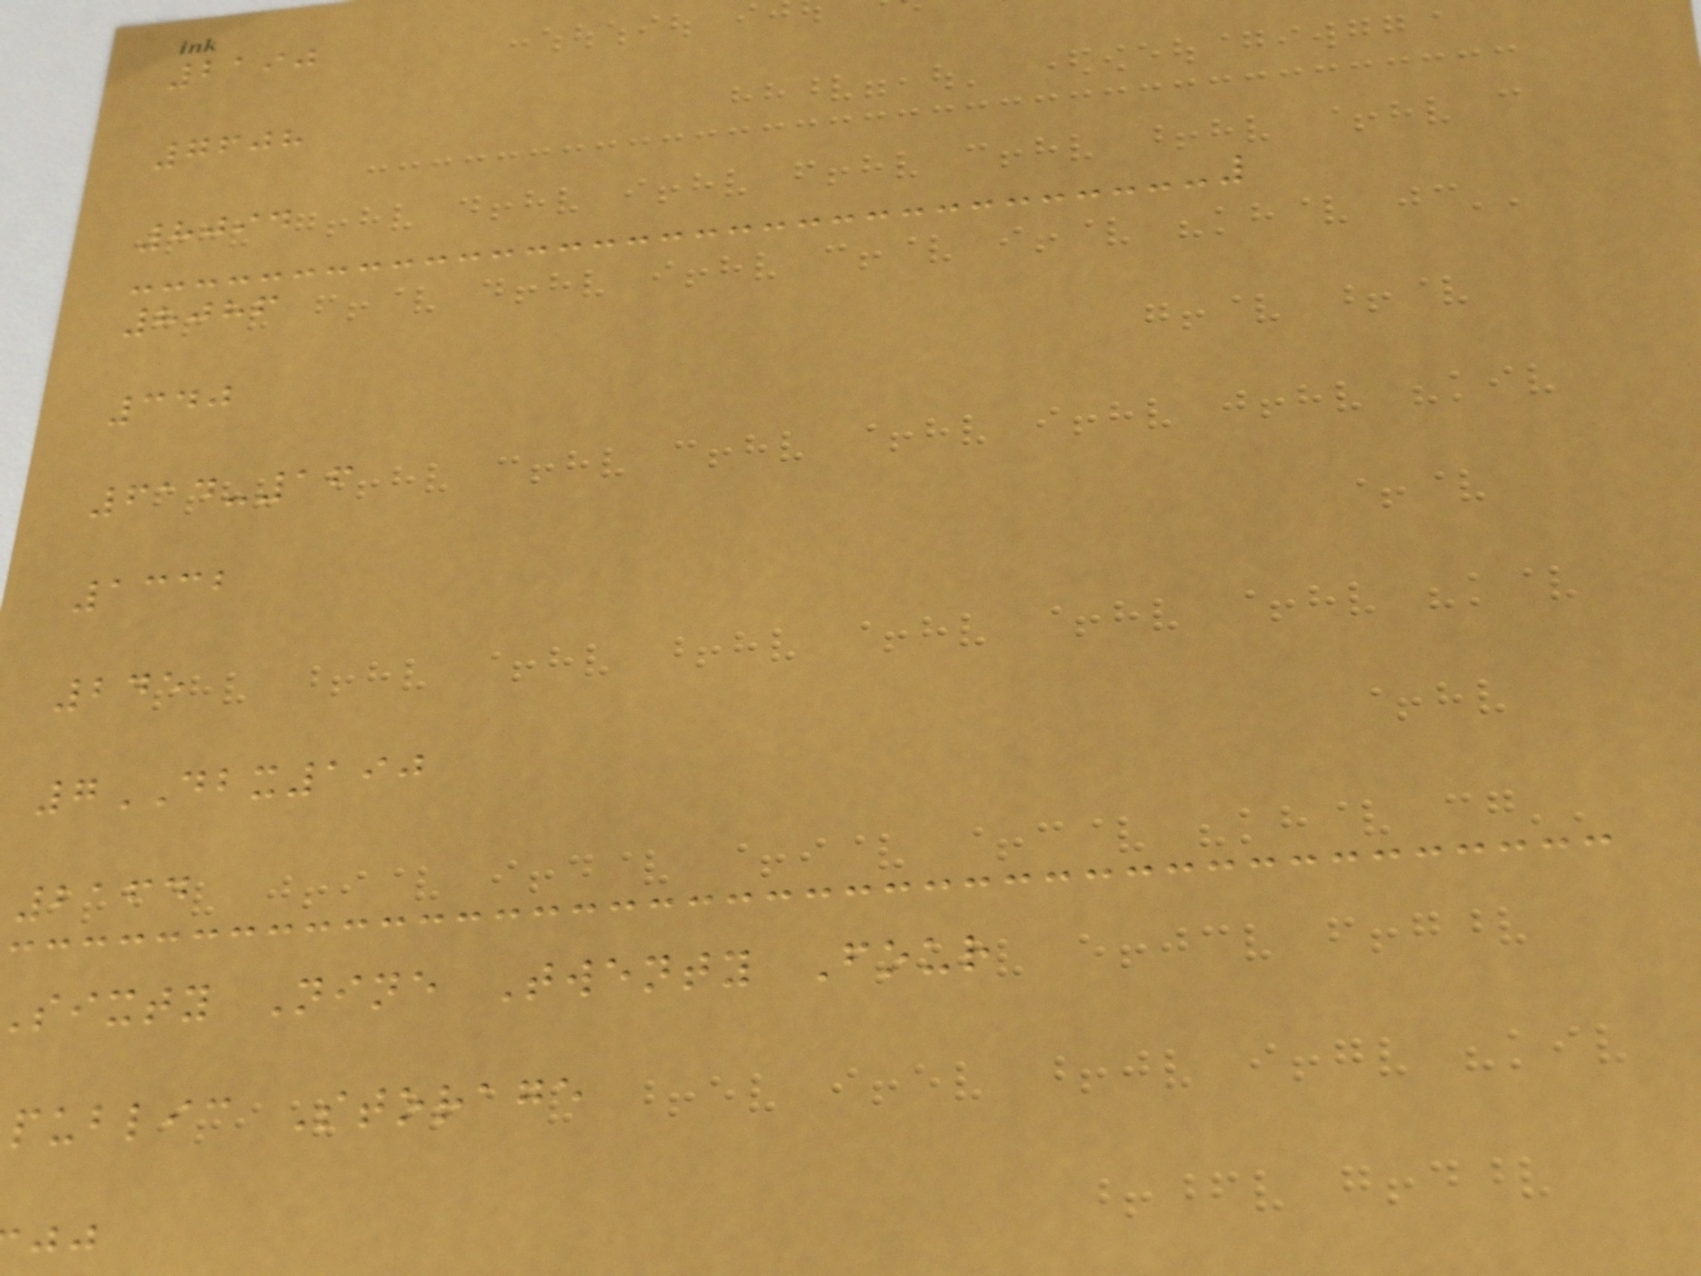2190
7608
8094
8086
340
614-16
1332
245
7DBX190
2164
sixty Nine Twenty Four
public Storage
